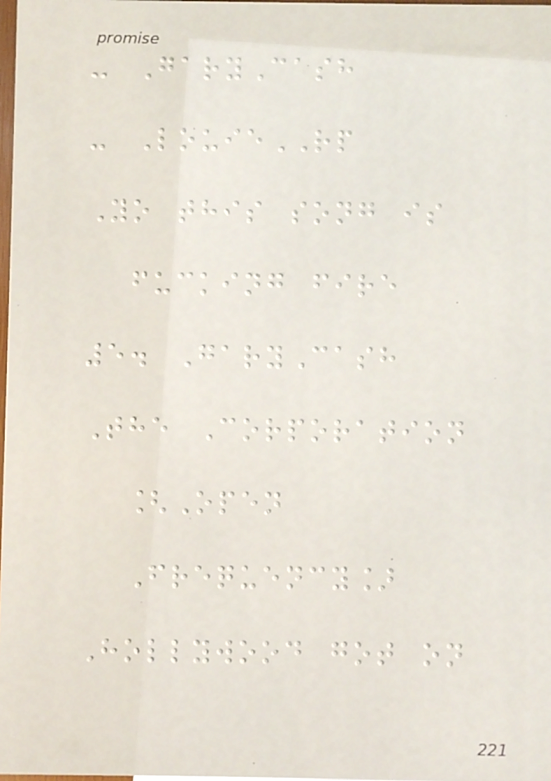- GaryCash
- LouieRP
Yo this song is
fucking fire
5. GaryCash
The Corporation
[Open
Frequency]
Hollywood got on
